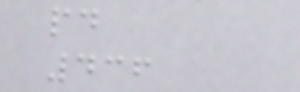pd
436
